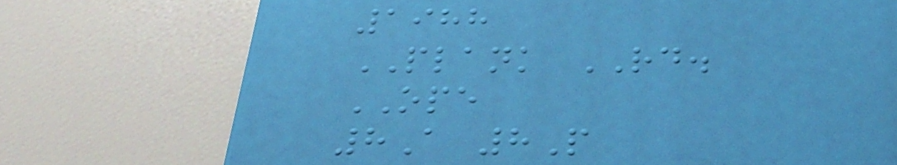1988
PLANK RD.
OPE
8A 8P
